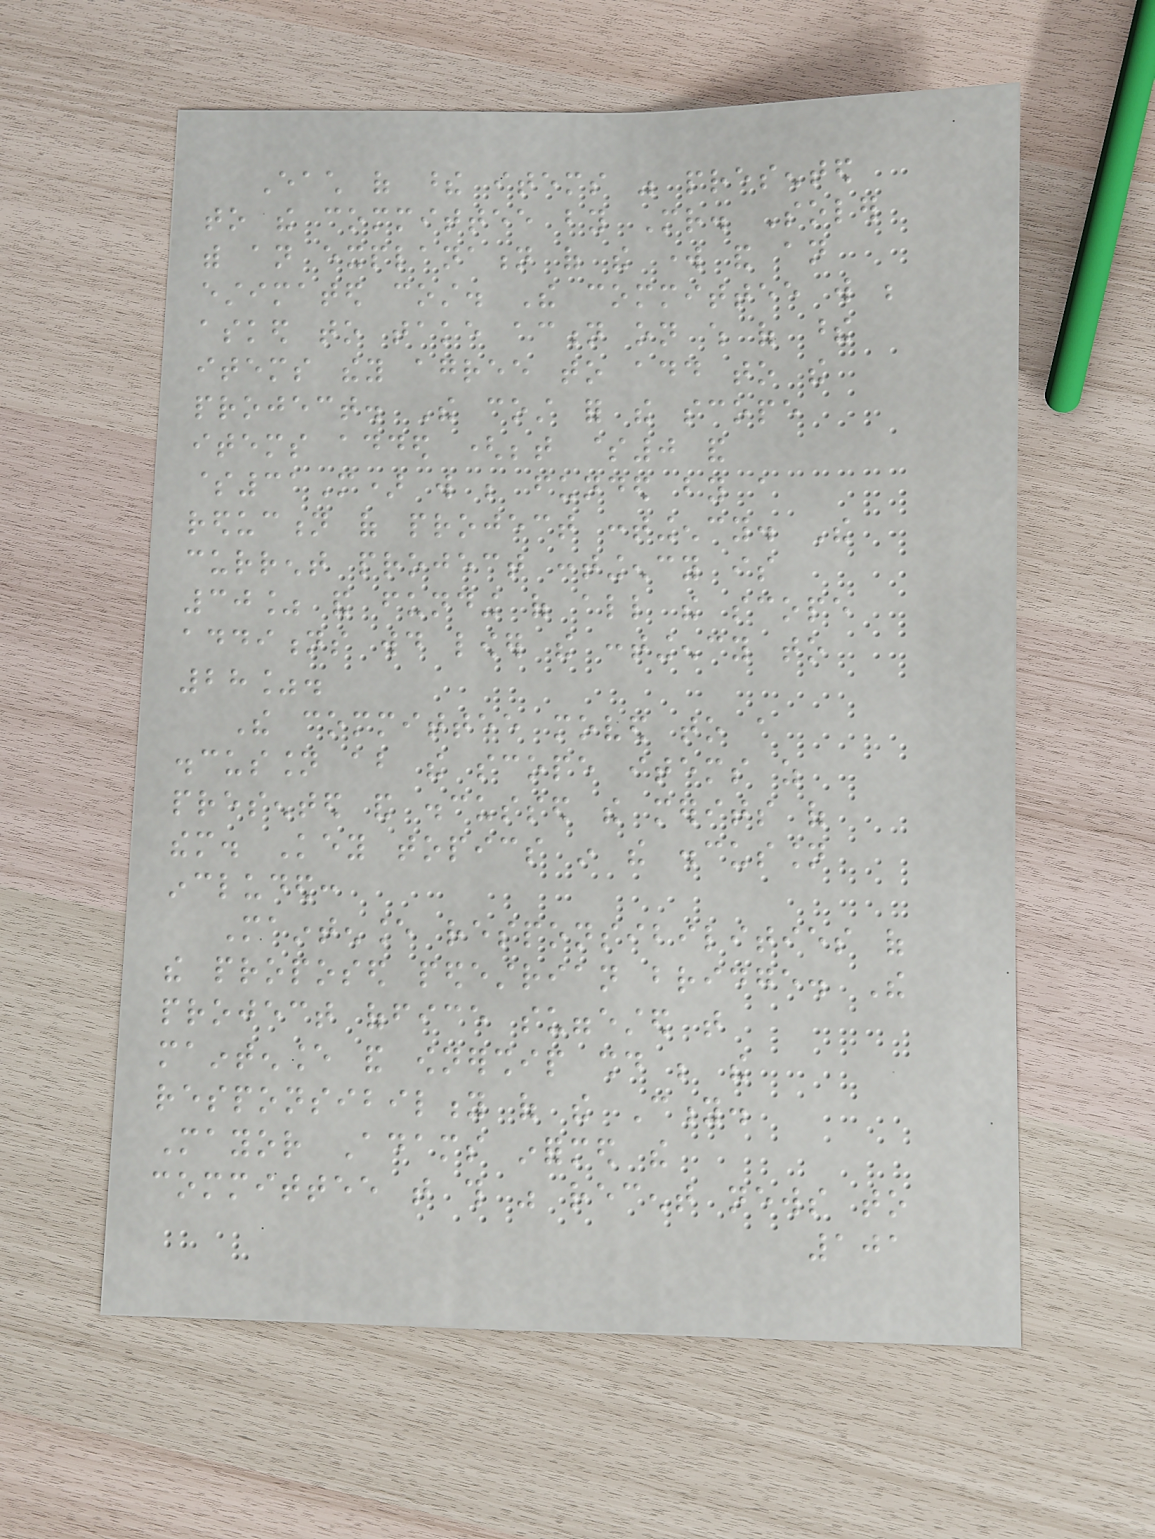Each of these items was presented
to the committee by Mr. Soler
with an explanation of the work and an
estimated cost. The committee will be
asked to take action on which of these
items they agree to add to the
project. The cost for the scope
items added (between $0 and
$31M) will be funded by a
reduction of project contingency. The
current project contingency is
30% and funding of all the scope
additions would lower the contingency to
28%.
The committee moved to a
discussion about the scope items as
presented and discussed the merits of
them. Key topics in the discussion
included:
Maintenance responsibilities of
the proposed pedestrian bridge. The
project office suggested that
maintenance and ownership should be the
responsibility of the City.
Mayor Adams informed the
committee that this was recent news to
101
